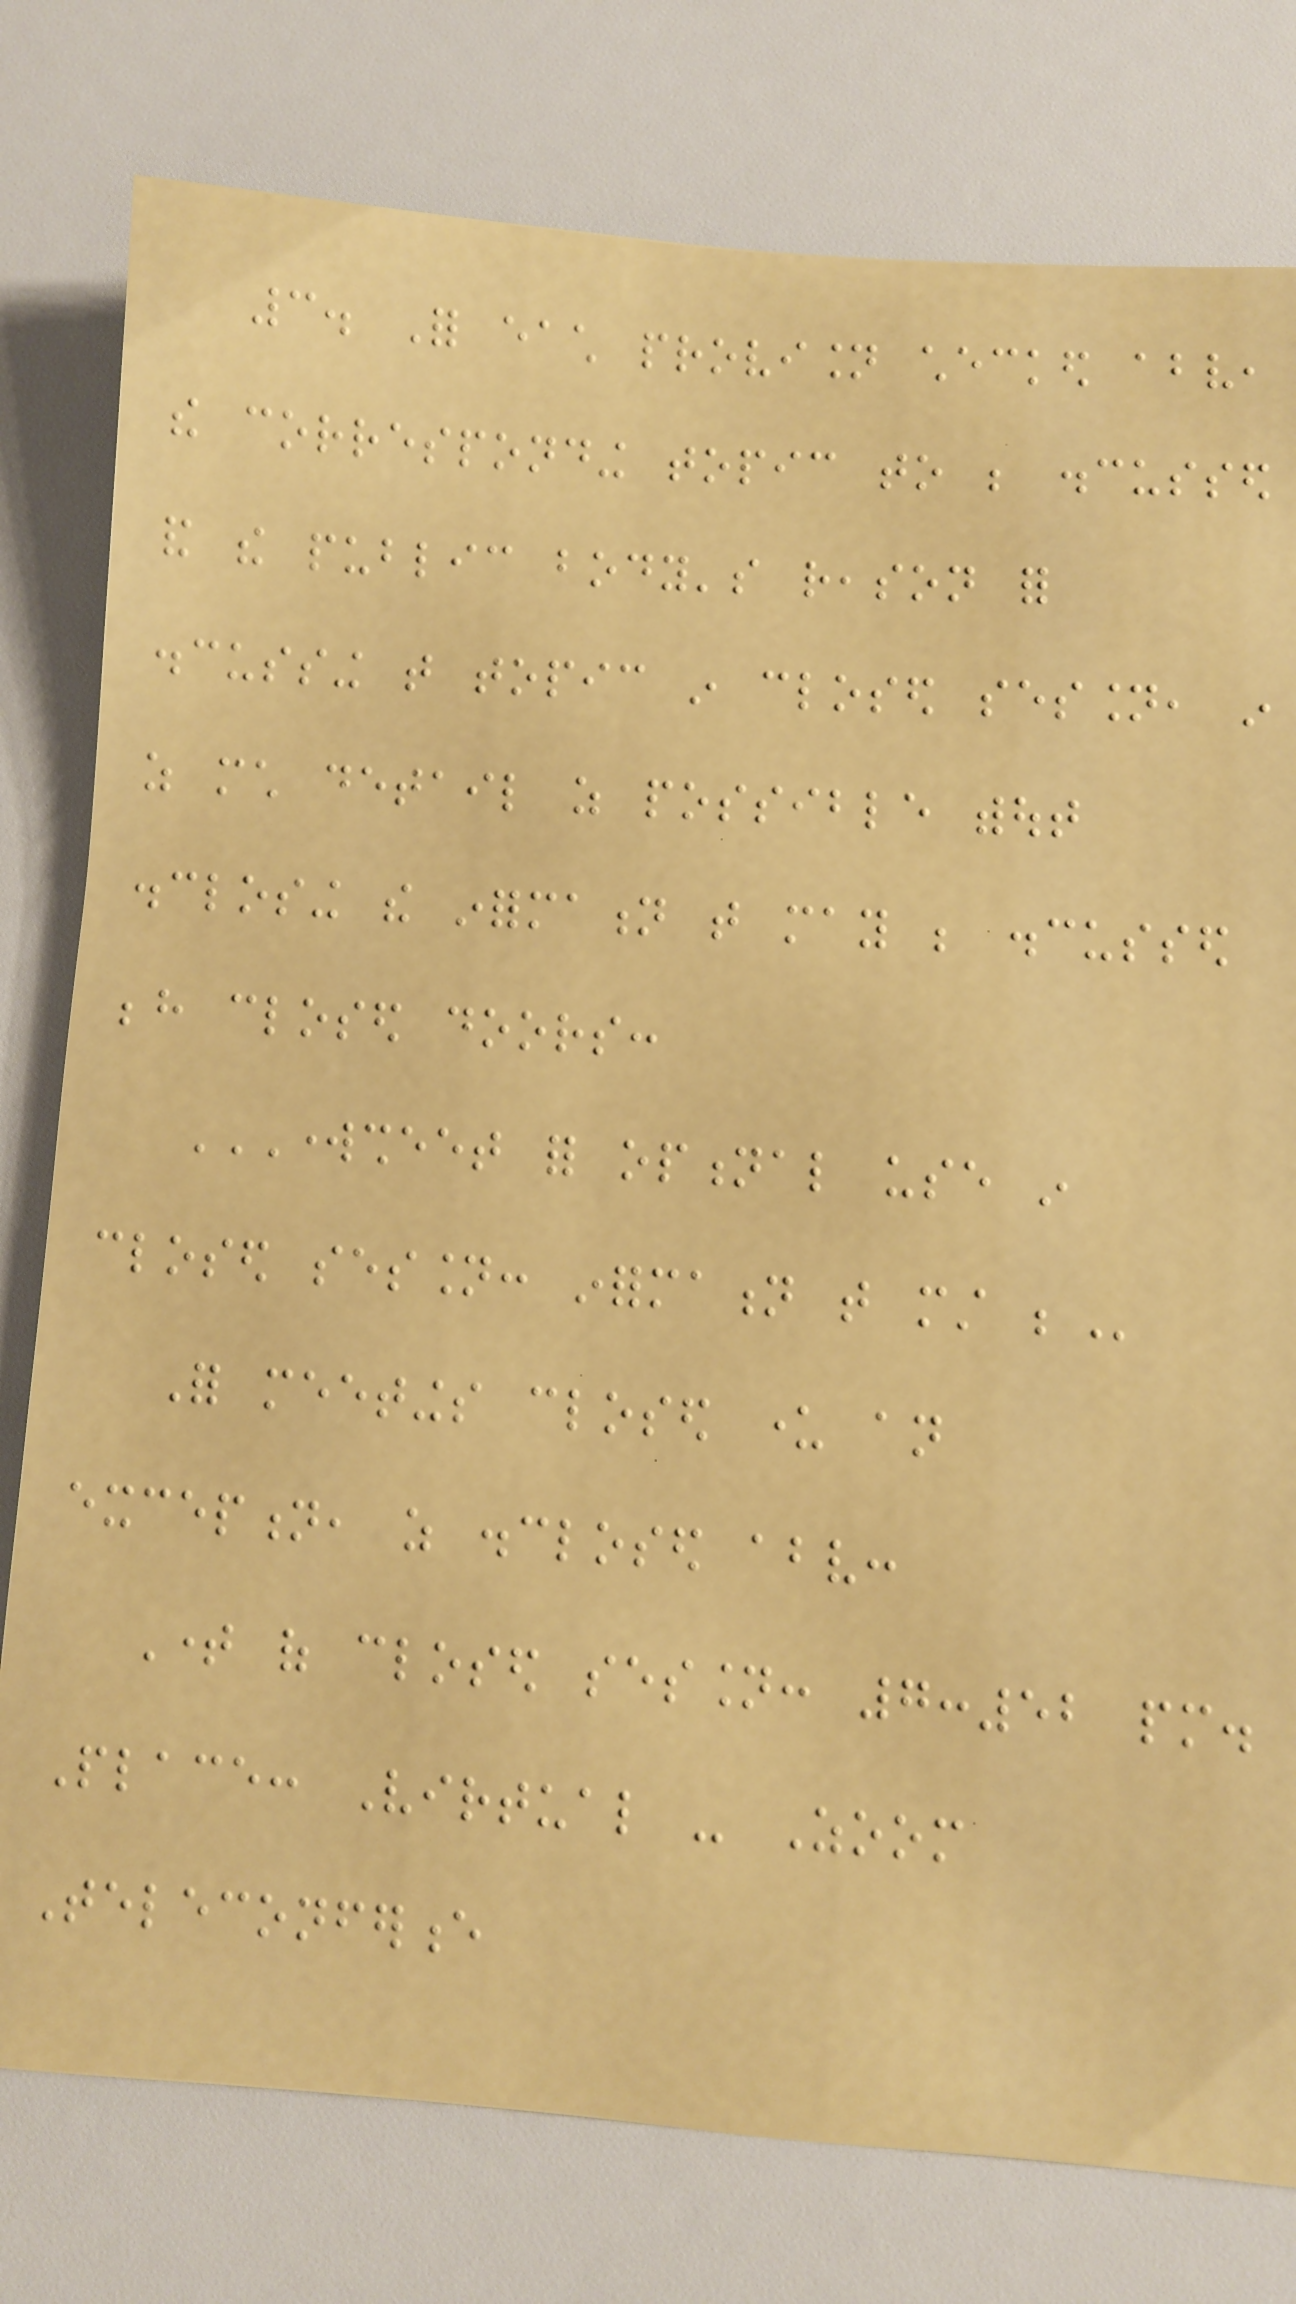3. For each provision checked above,
the corresponding topic to be discussed
and the public body's reason for
discussing that topic in closed session, in
as much detail as possible without
disclosing the information that may be discussed
behind closed doors:
WORKSHEET FOR OPTIONAL USE IN
CLOSED SESSION: INFORMATION THAT MUST BE
For meetings closed under an
exception, as disclosed above:
Time of closed session: 7:52 pm.
Place: Virtual - Zoom
Teleconference
